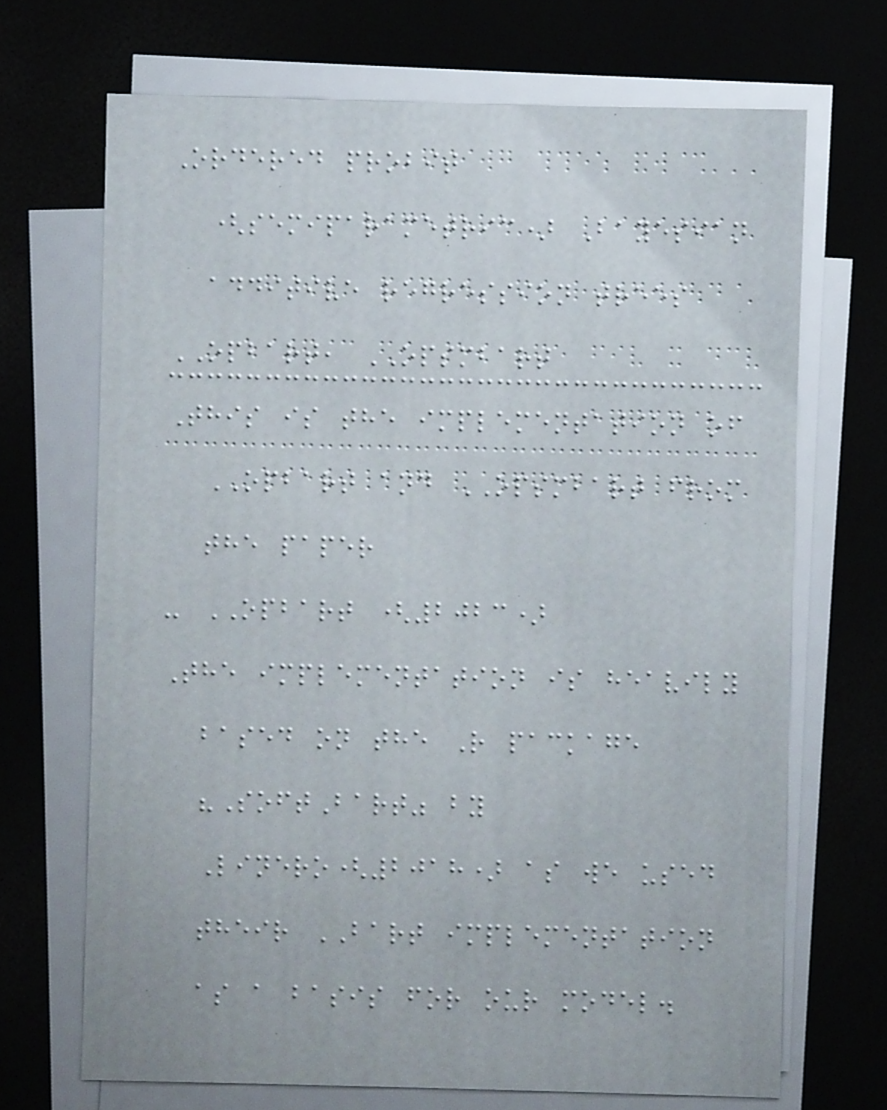Ordered probit
(semiparametric) Bayesian
additive regression trees
OPBART, OPSMBART
This is the implementation of
OPBART and OPSMBART from
the paper
- OPBART (2023)
The implementation is heavily
based on the R package
"SoftBart" by
Linero(2018) as we used
their BART implementation
as a basis for our model.
